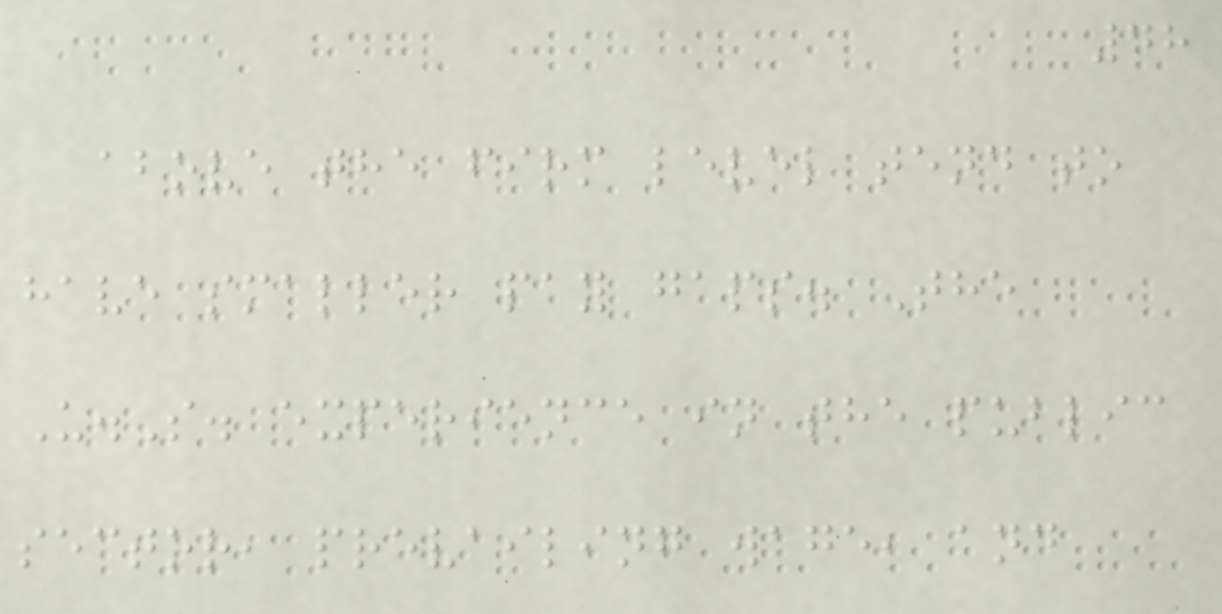48
above the firm level tend to
have smaller pay gaps. The
U.S. experience in the public
sector, prevailing wage, and
